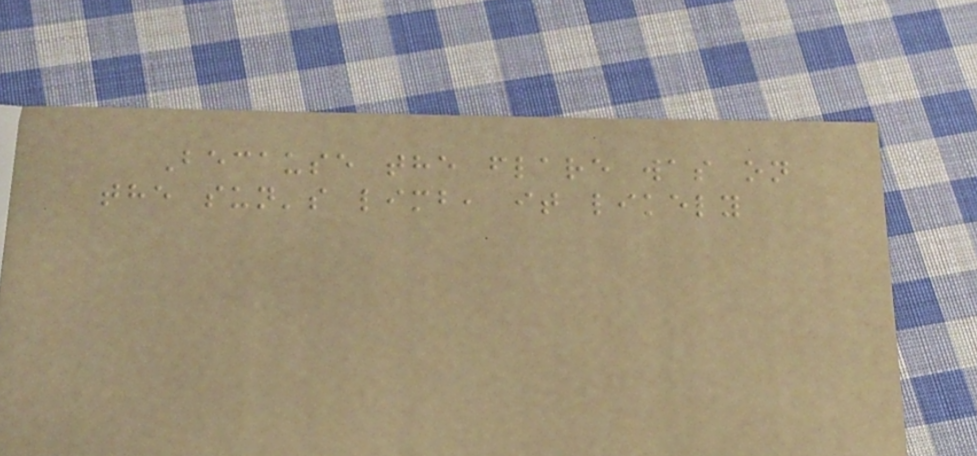Because the flare was on
the sun's limb, it likely
